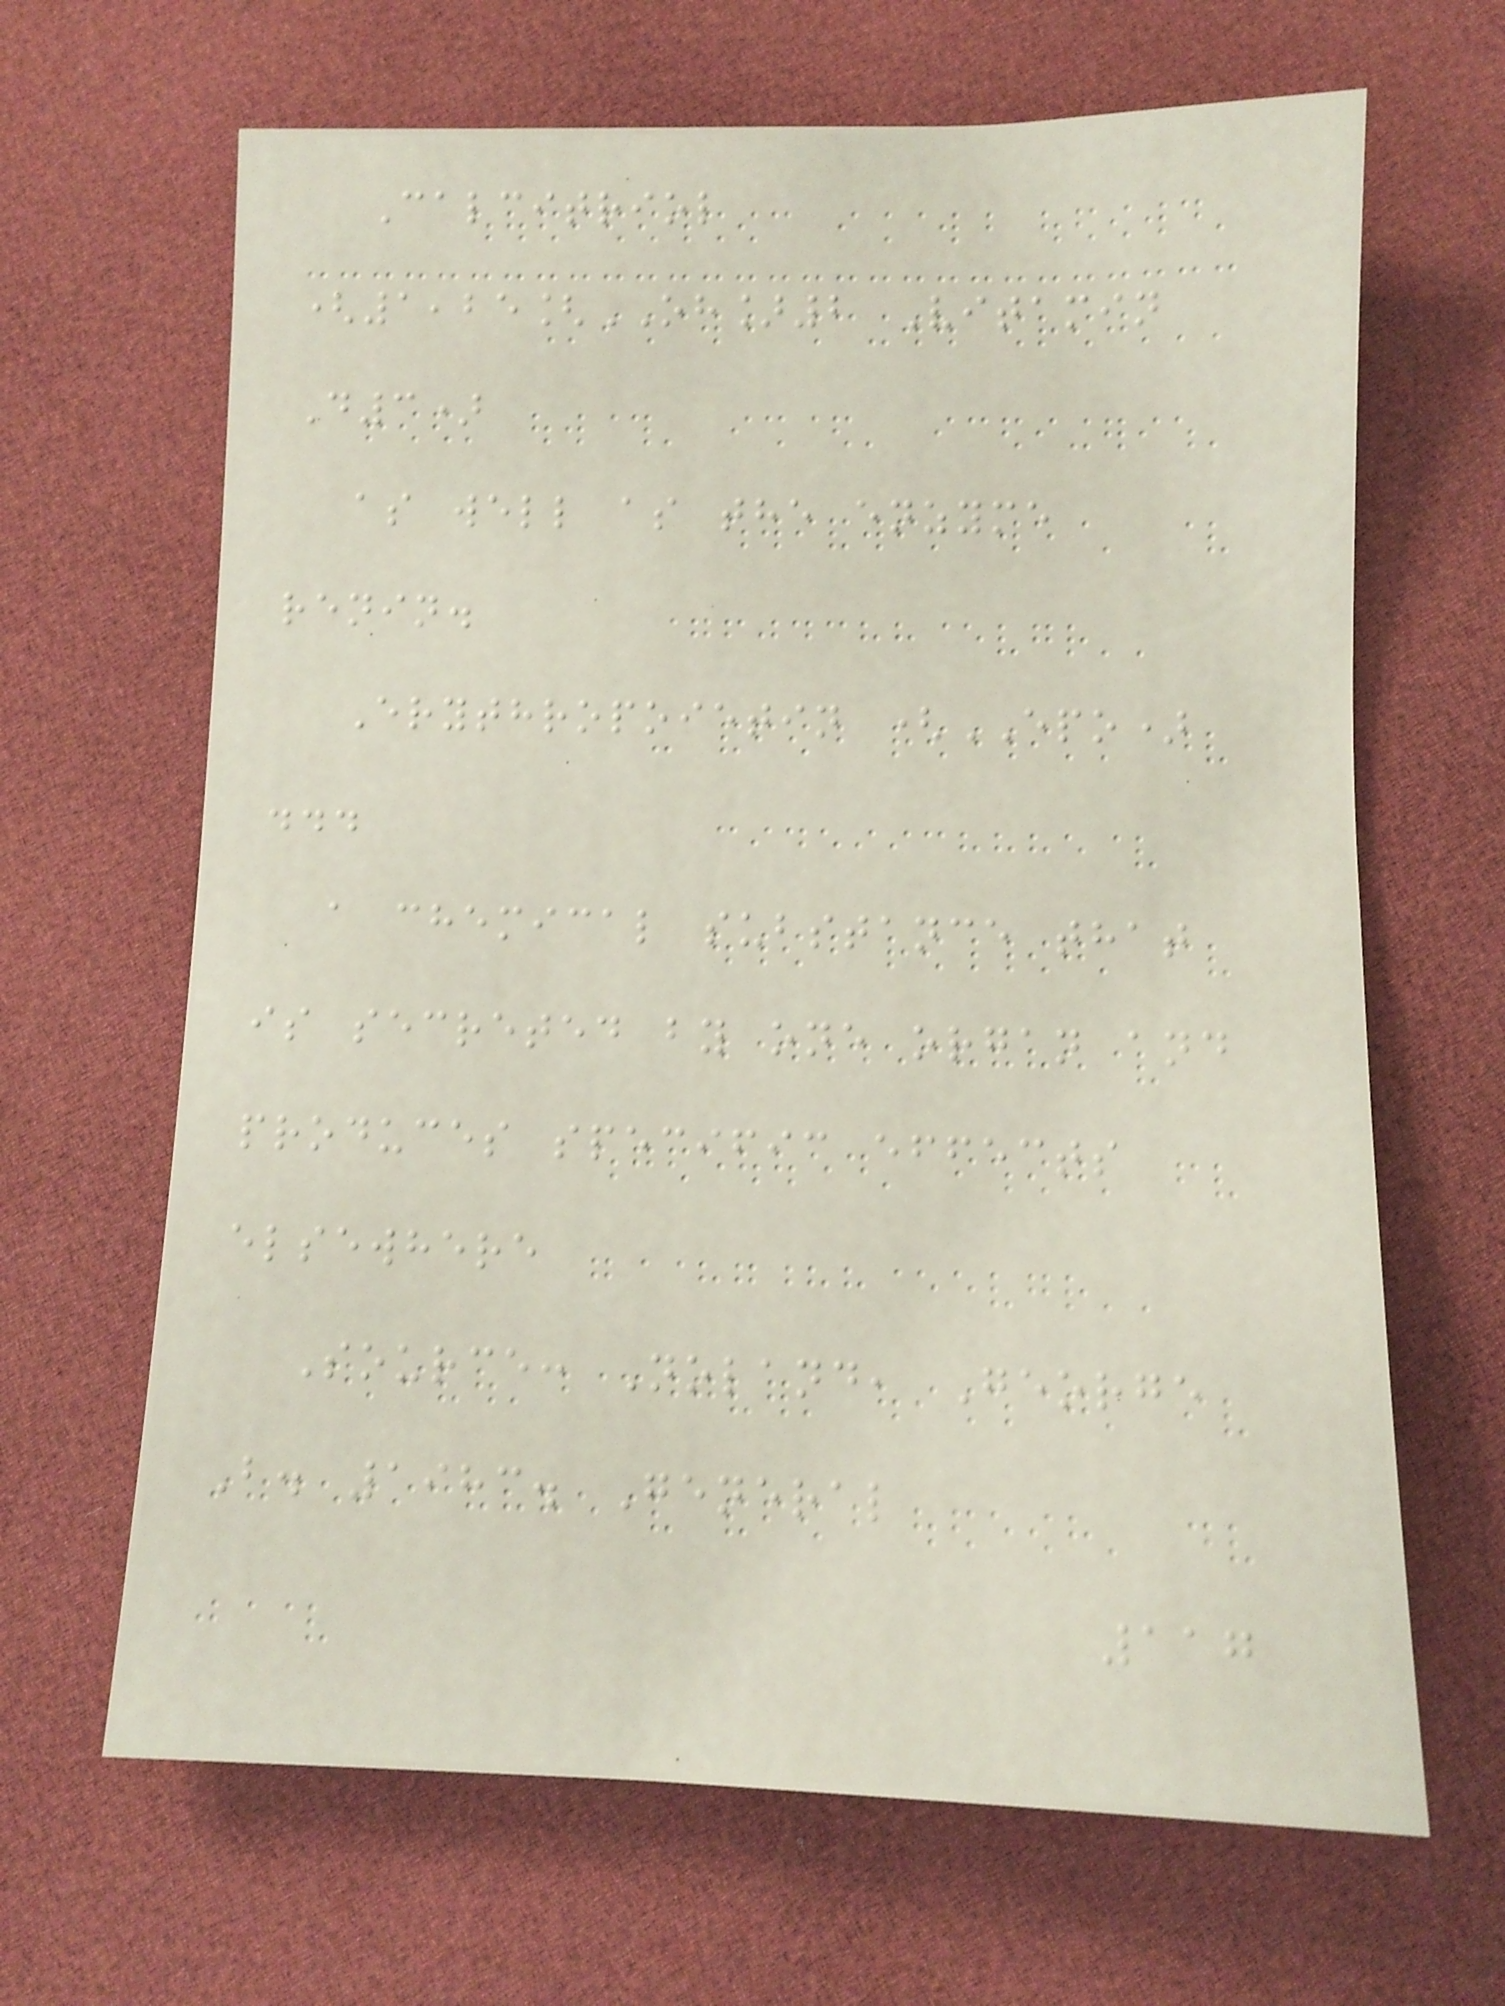Calcitriol
(1,25[OH]2 Vitamin
D3)
as well as the enzyme
renin.
Erythropoietin (EPO)
...
a chemical substance that
is secreted by one organ and
produces specific effects
elsewhere
Source: Noland, George
B. 1983. General
117
